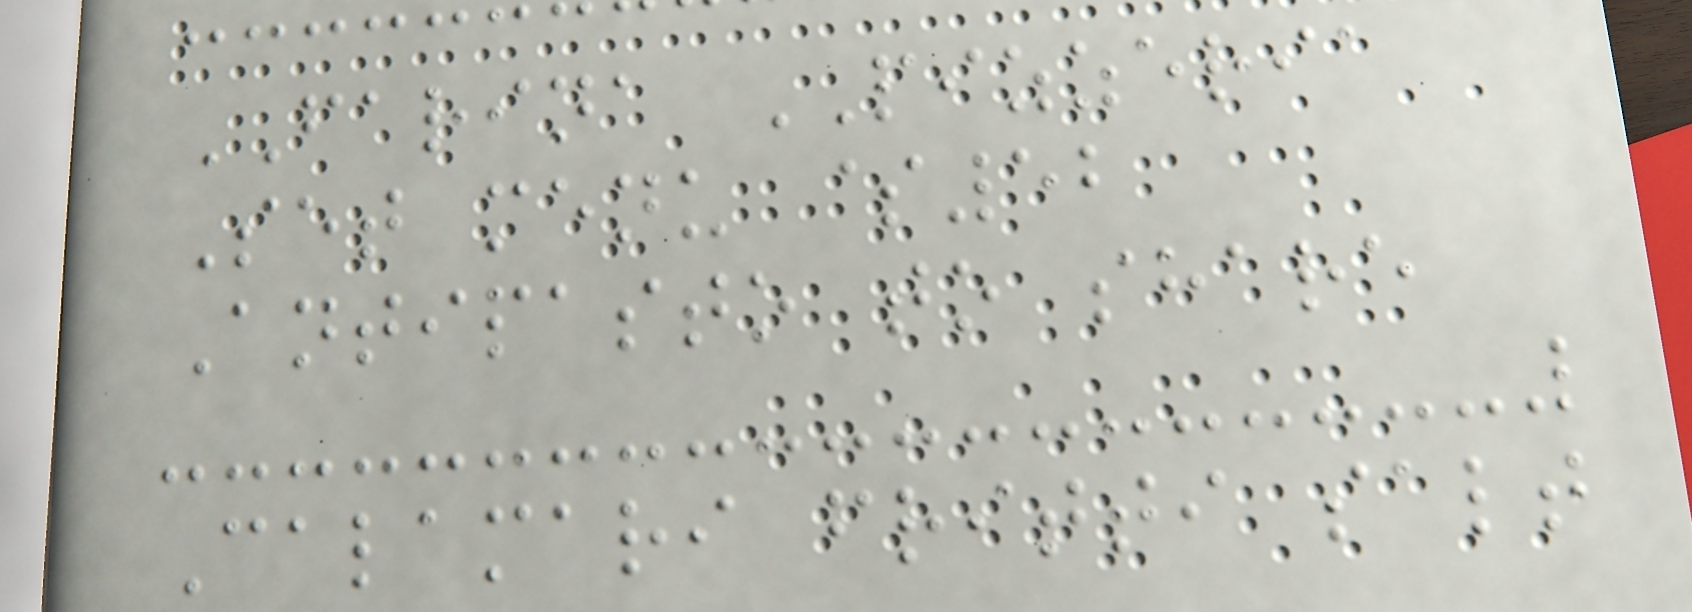FARINA PIZZERIA
Set menu $52
Antipasto to share
Calamari fritti salt
